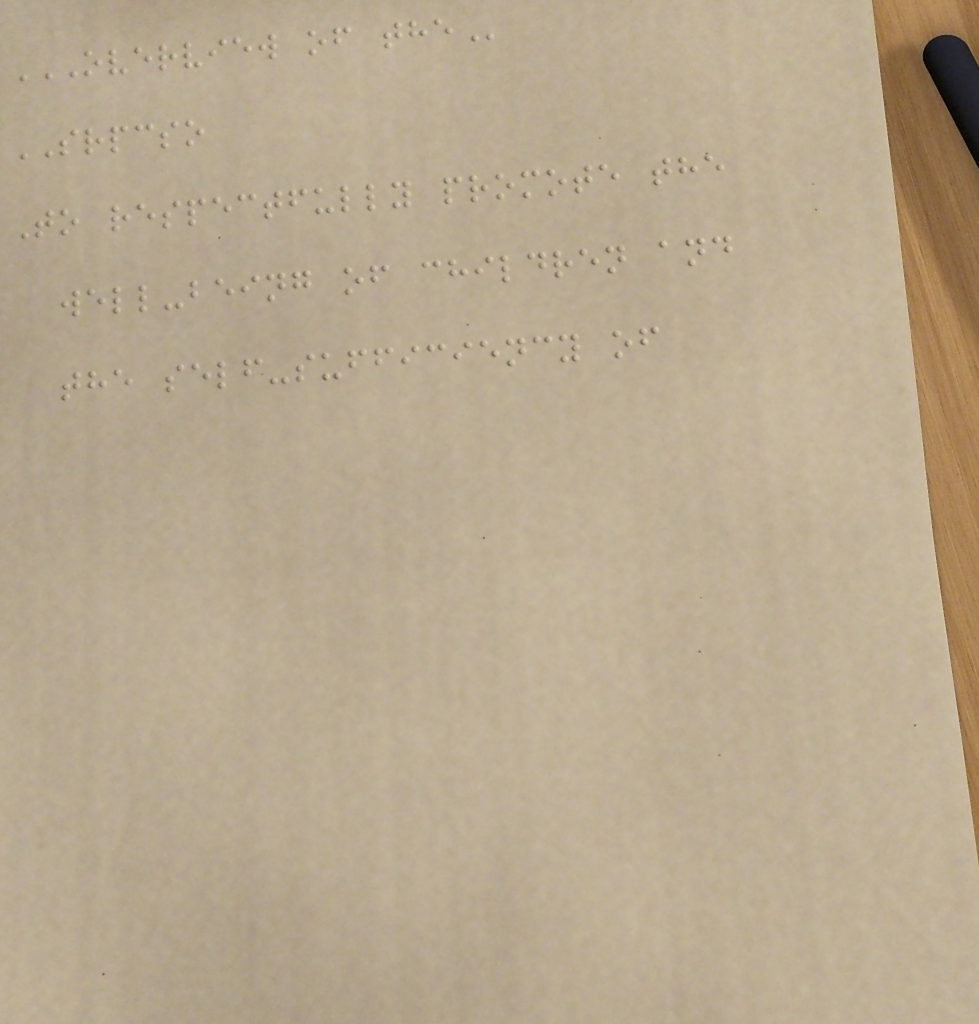OVERVIEW OF THE
SRPCSO
To respectfully promote the
well-being of children and
the self-sufficiency of
